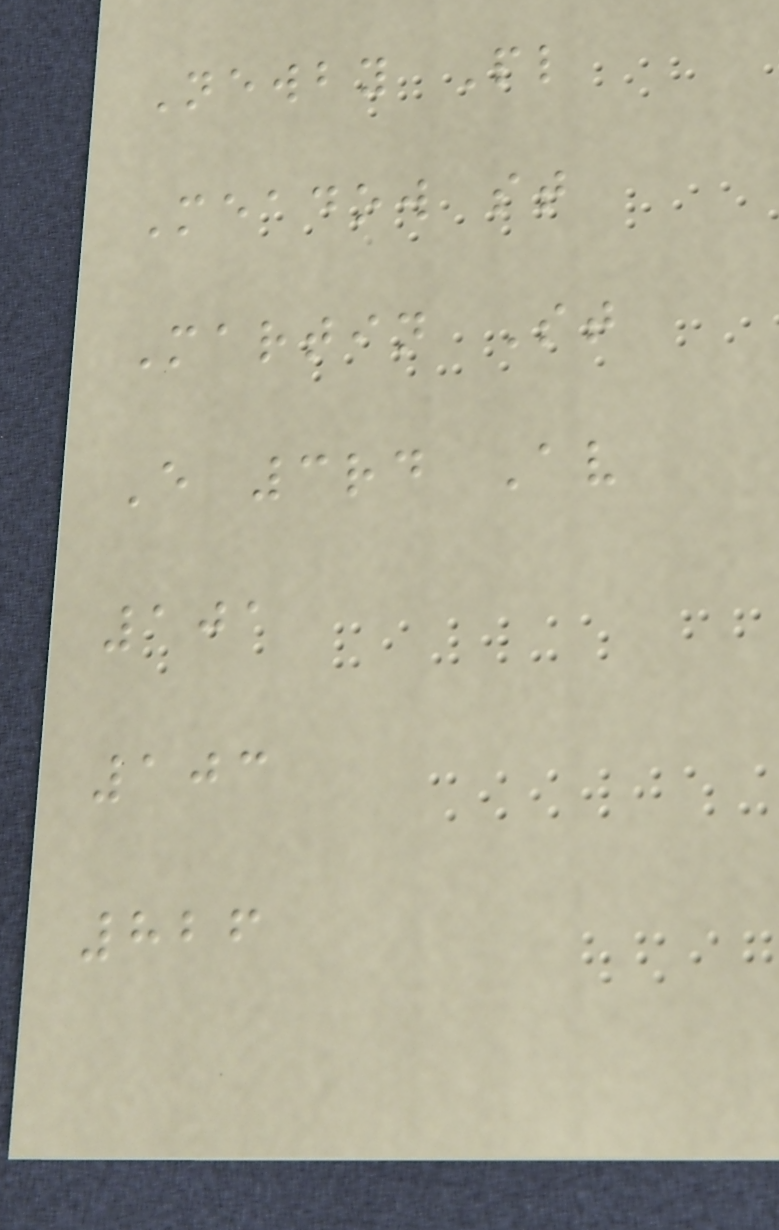Newby Pl
Meadow st
Martin St
E 3rd Av
101
103
826
